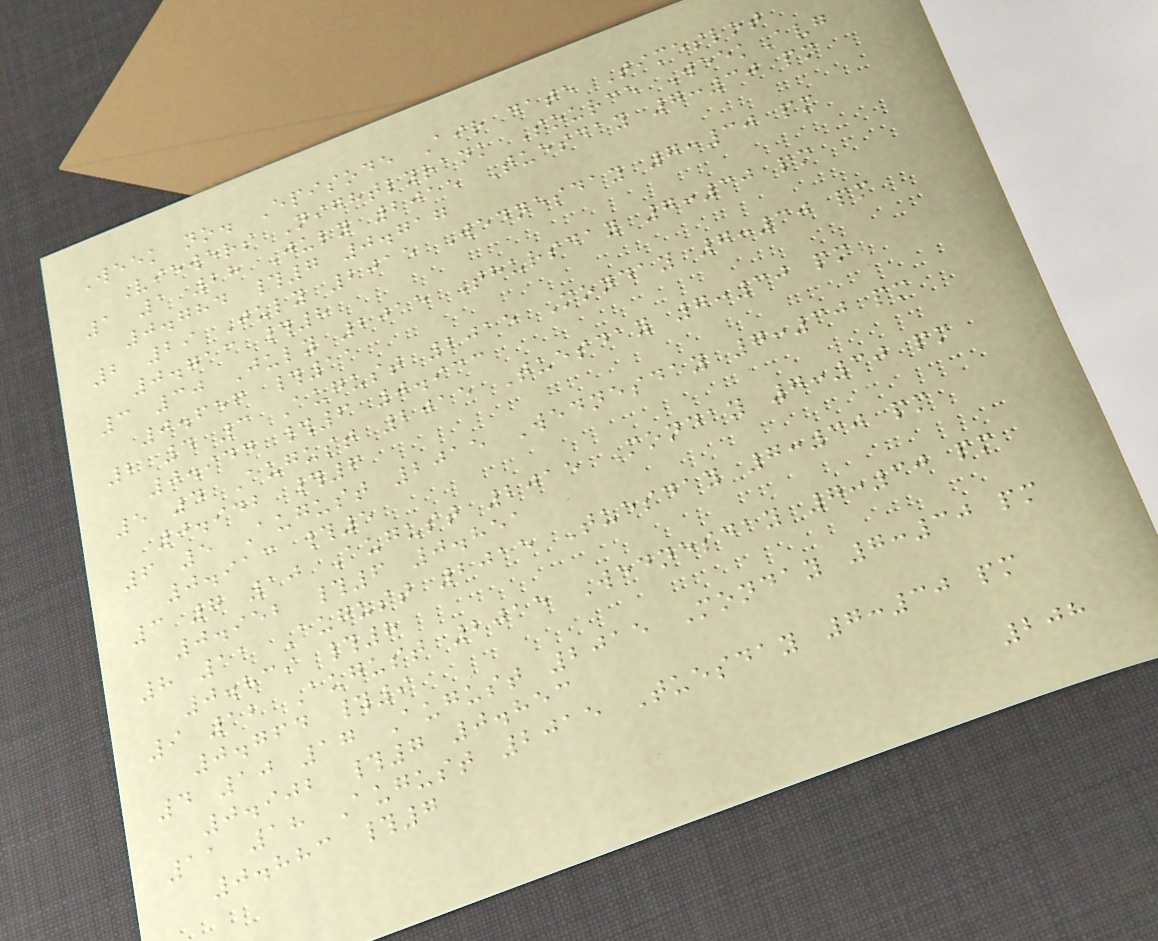Week no. Episode Air date Timeslot
Viewers Nightlyrank Source WeekAvg
1 1 28 July 2015 Tuesday 7:30 pm
0.784 #7 0.717
2 29 July 2015 Wednesday 7:30 pm
0.713 #8
3 30 July 2015 Thursday 7:30 pm
0.656 #11
2 4 3 August 2015 Monday 7:30 pm
0.944 #6 0.933
5 4 August 2015 Tuesday 7:30 pm
0.942 #6
6 5 August 2015 Wednesday 7:30 pm
0.913 #5
3 7 10 August 2015 Monday 7:30 pm
0.952 #6 0.851
8 11 August 2015 Tuesday 7:30 pm
0.839 #8
9 12 August 2015 Wednesday 7:30 pm
0.764 #9
4 10 17 August 2015 Monday 7:30 pm
0.902 #7 0.853
11 18 August 2015 Tuesday 7:30 pm
0.883 #7
208
